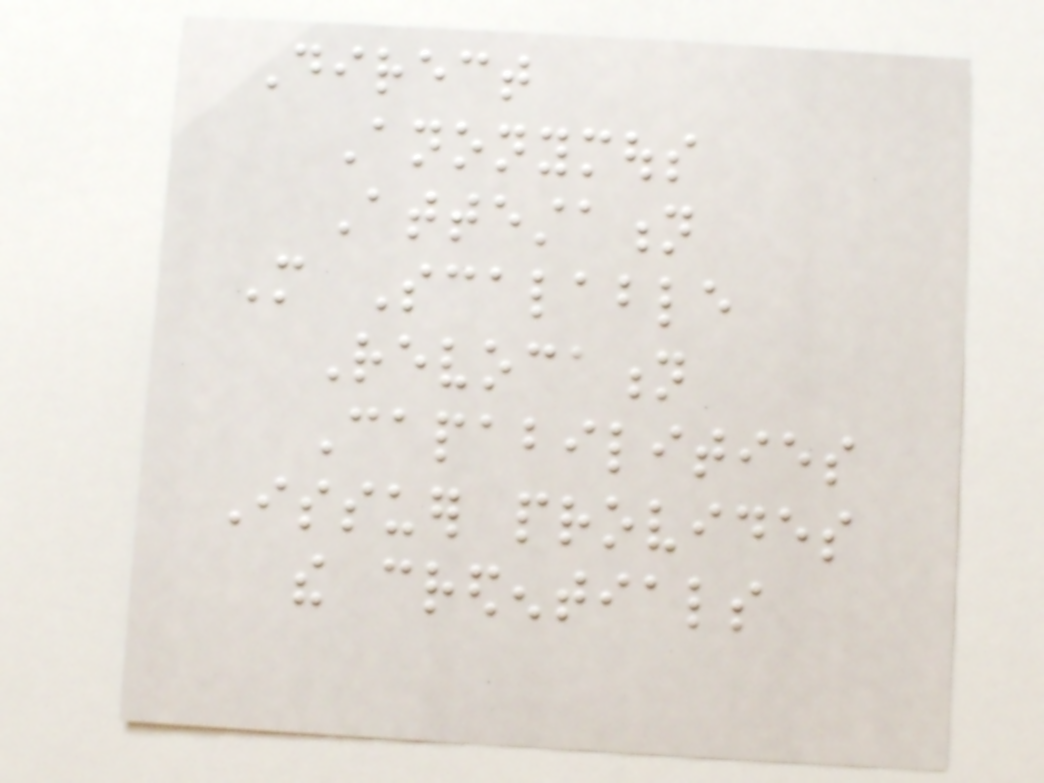Direct
Anonymous
Attestation
More Scalable
Revocation
Capabilities
Issuer provides
the credentials
